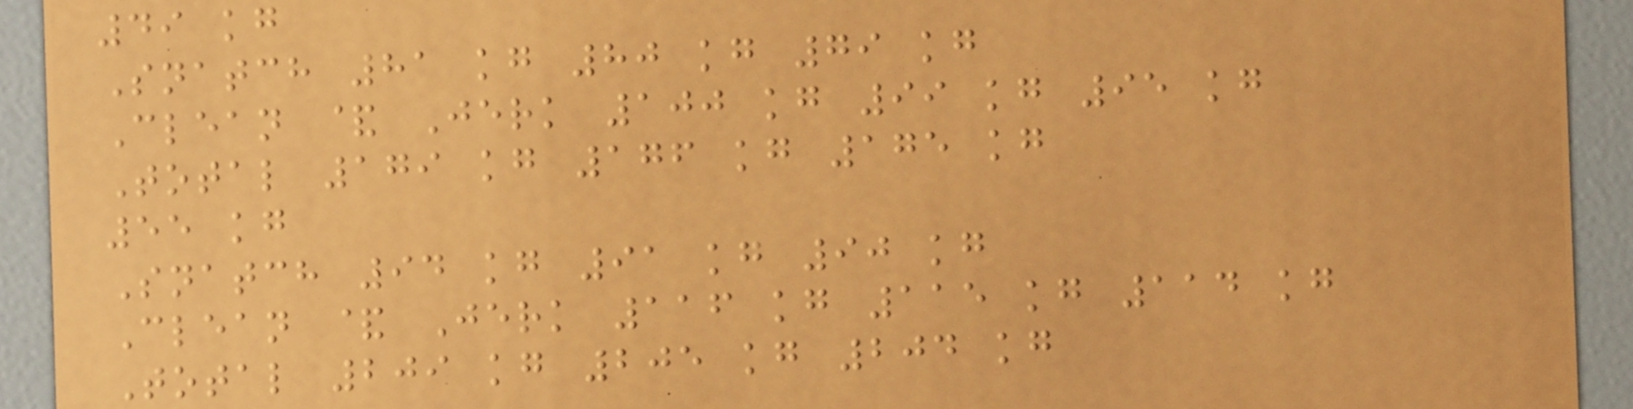49 kg
Snatch 81 kg 80 kg 79 kg
Clean & Jerk 100 kg 99 kg 95 kg
Total 179 kg 176 kg 175 kg
55 kg
Snatch 94 kg 91 kg 90 kg
Clean & Jerk 116 kg 115 kg 114 kg
Total 209 kg 205 kg 204 kg
